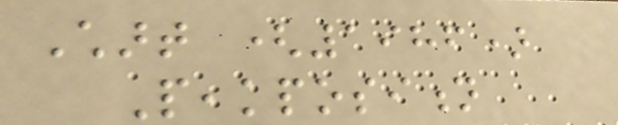Chart (1986)
Peakposition
